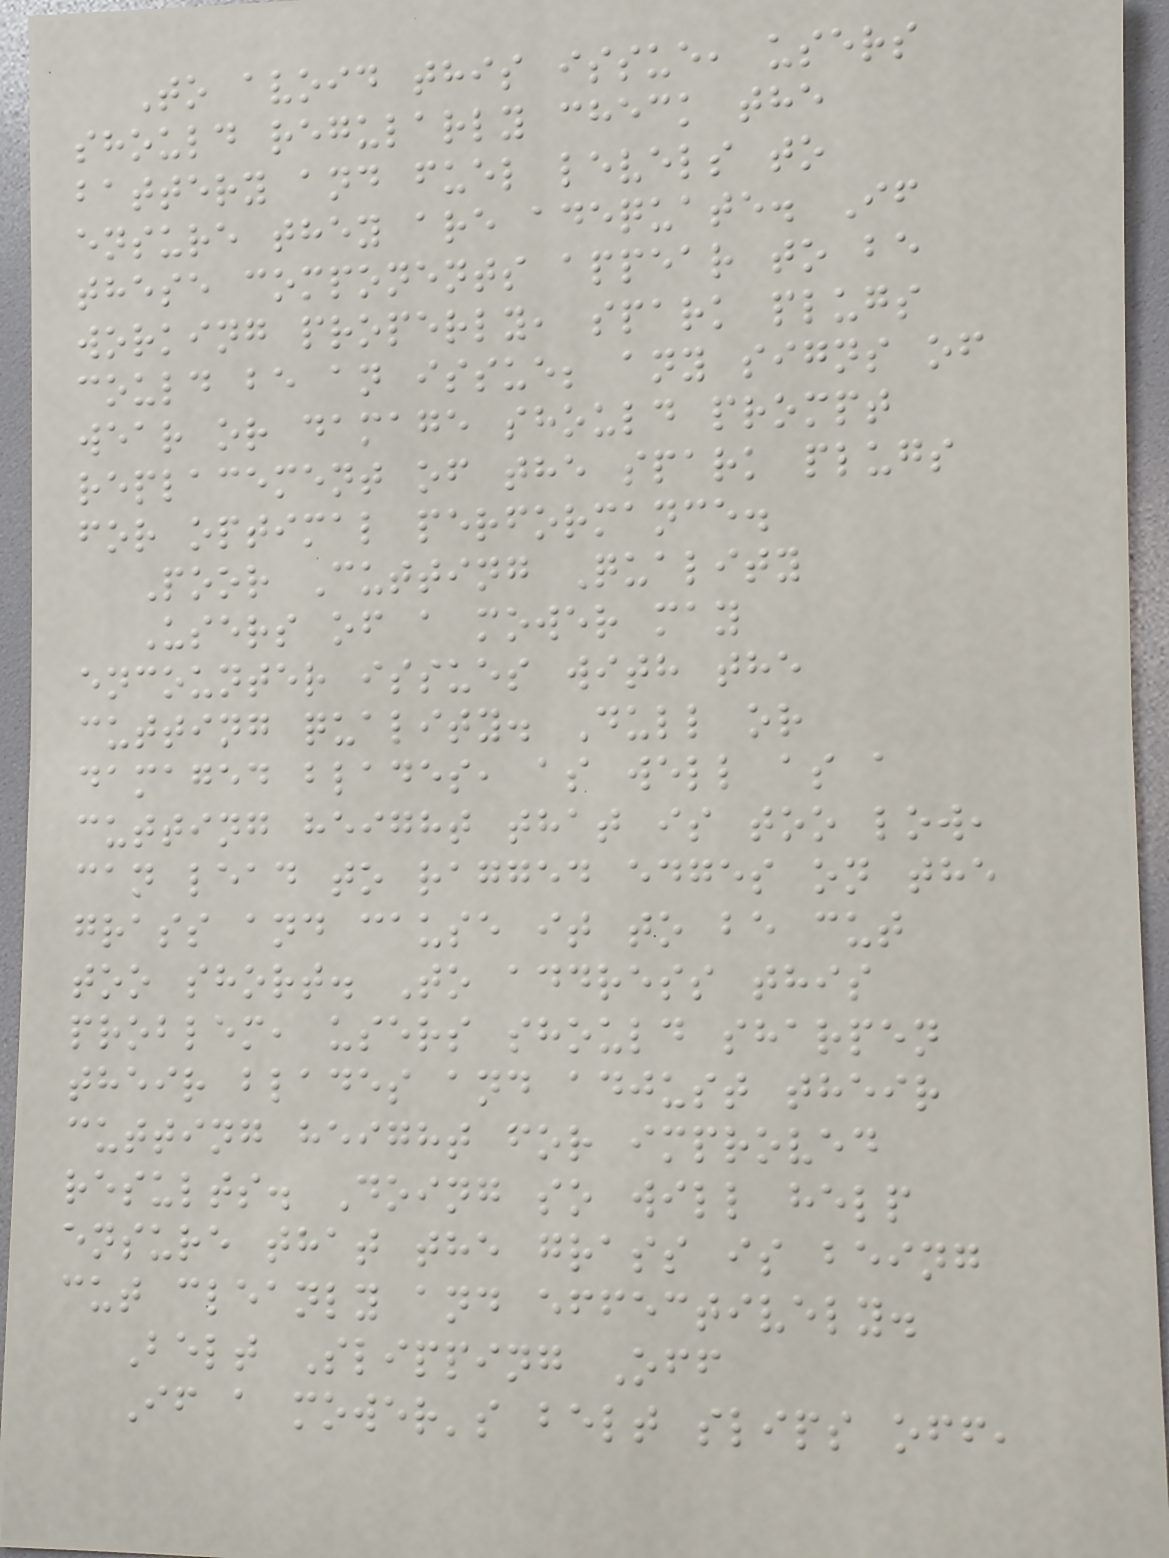To avoid this issue, users
should regularly check the
battery and fuel levels to
ensure they are adequate. If
these components appear to be
working properly, spark plugs
could be an issue; any signs of
wear or damage should prompt
replacement of the spark plugs
for optimal performance.
Poor Cutting Quality
Users of a mower may
encounter issues with the
cutting quality. Dull or
damaged blades, as well as a
cutting height that is too low,
can lead to ragged edges on the
grass and cause it to be cut
too short. To address this
problem, users should sharpen
their blades and adjust their
cutting height for improved
results. Doing so will help
ensure that the grass is being
cut cleanly and effectively.
Belt Slipping Off
If a mower's belt slips off,
